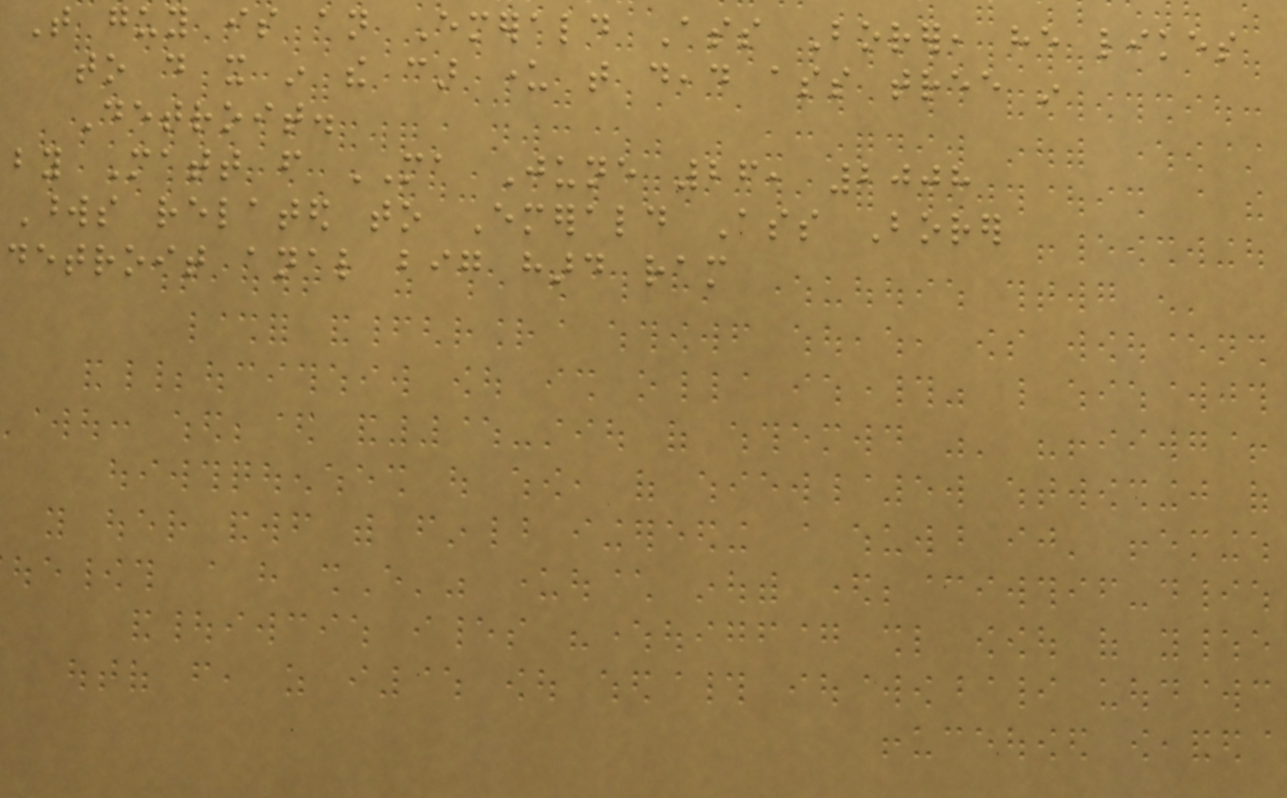That guy is an Emerald Ass Borer, he likes
to do it in the car under that dead ass tree in
Detroit.
by Matt from MA June 26, 2008
Words related to Emerald Ass Borer
detroit anal big hard ram
